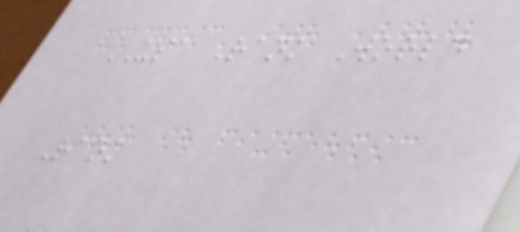USA Rank World
Rank
